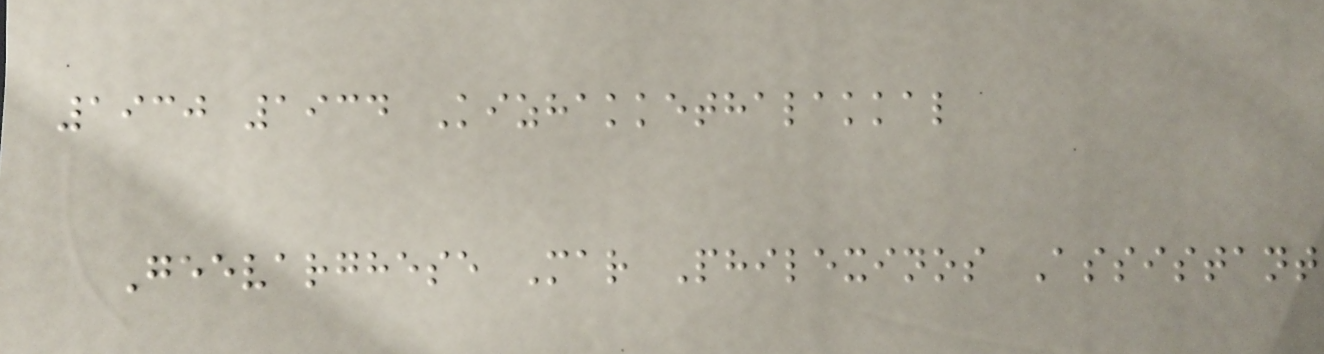1930 1934 Kizhakkethalakkal
Geevarghese Mar Philexinos Assistant
